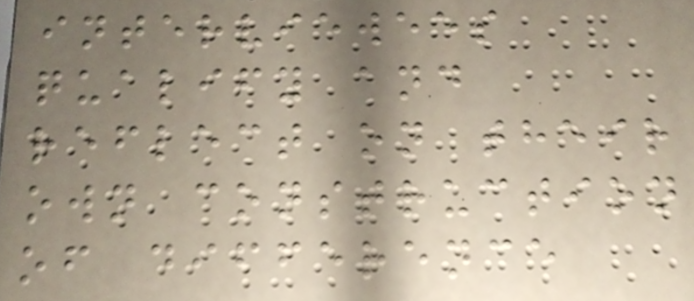interviewees
qualify and
reflect on their
own construction
of difference
